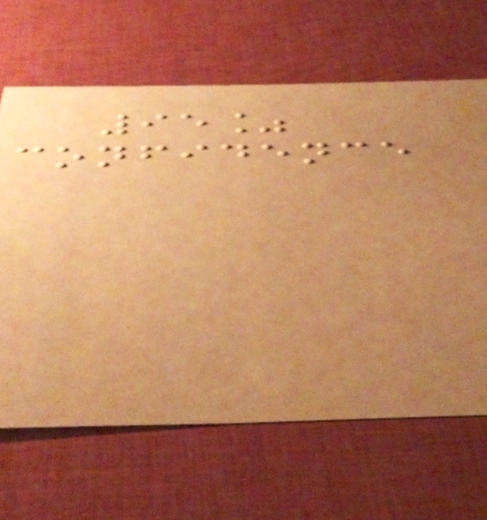95%
confidence
